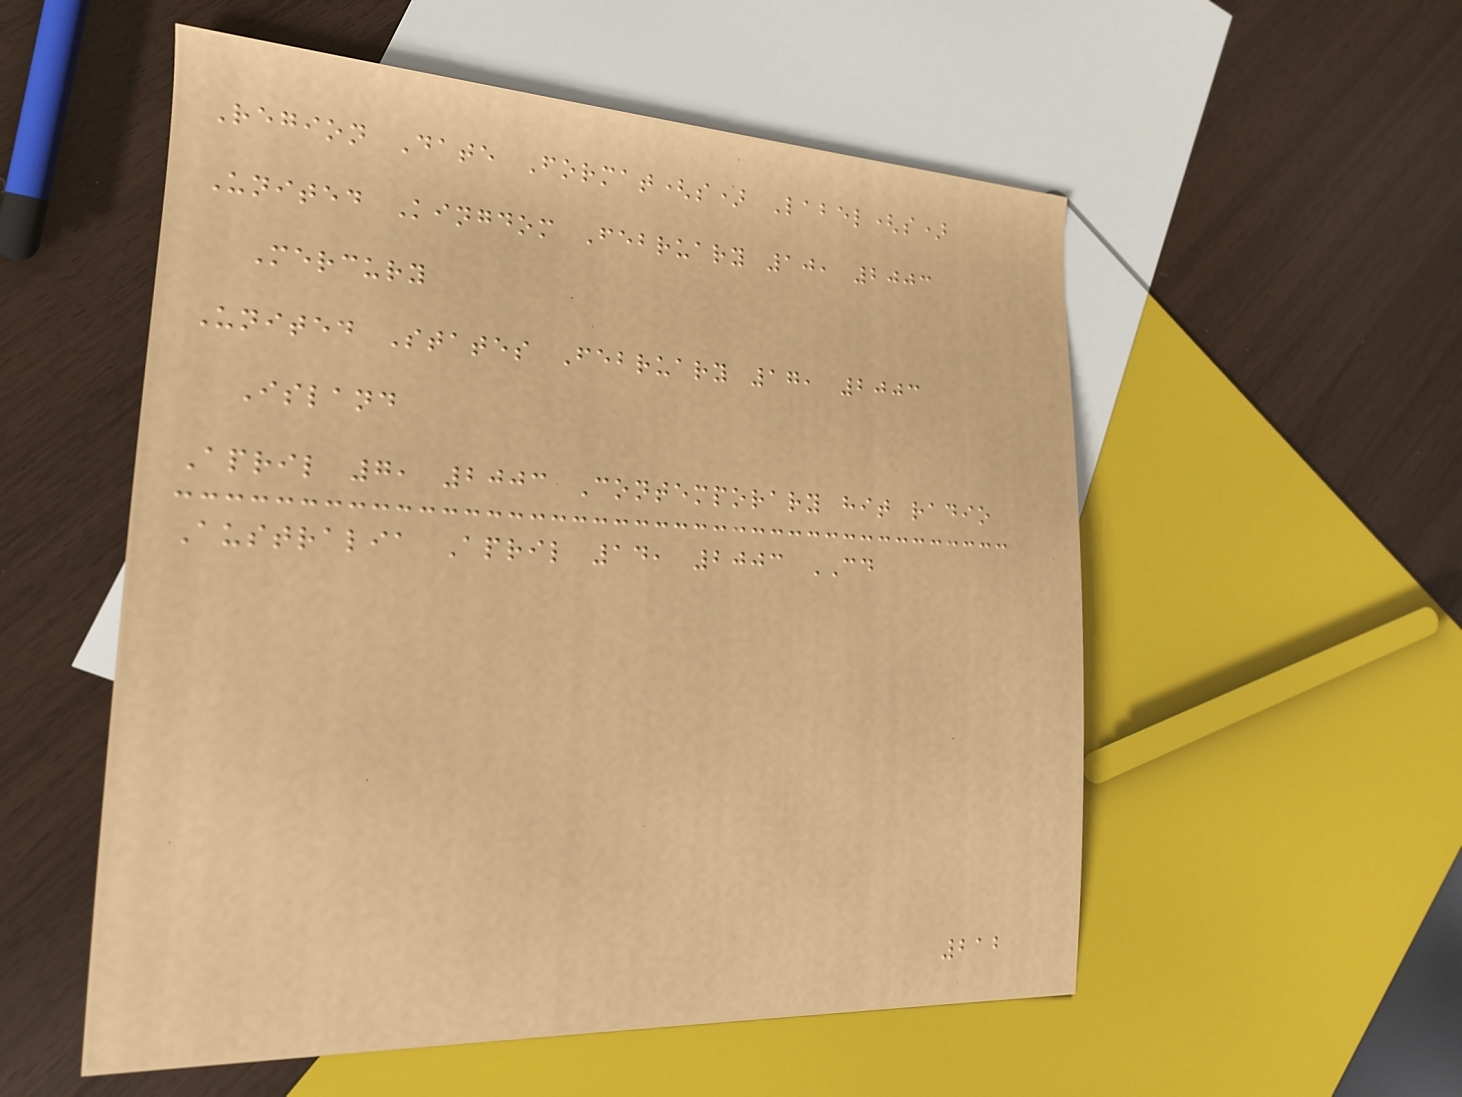Region Date Format(s) Label(s)
United Kingdom February 10, 2003
Mercury
United States February 17, 2003
Island
April 7, 2003 Contemporary hit radio
Australia April 14, 2003 CD
212
